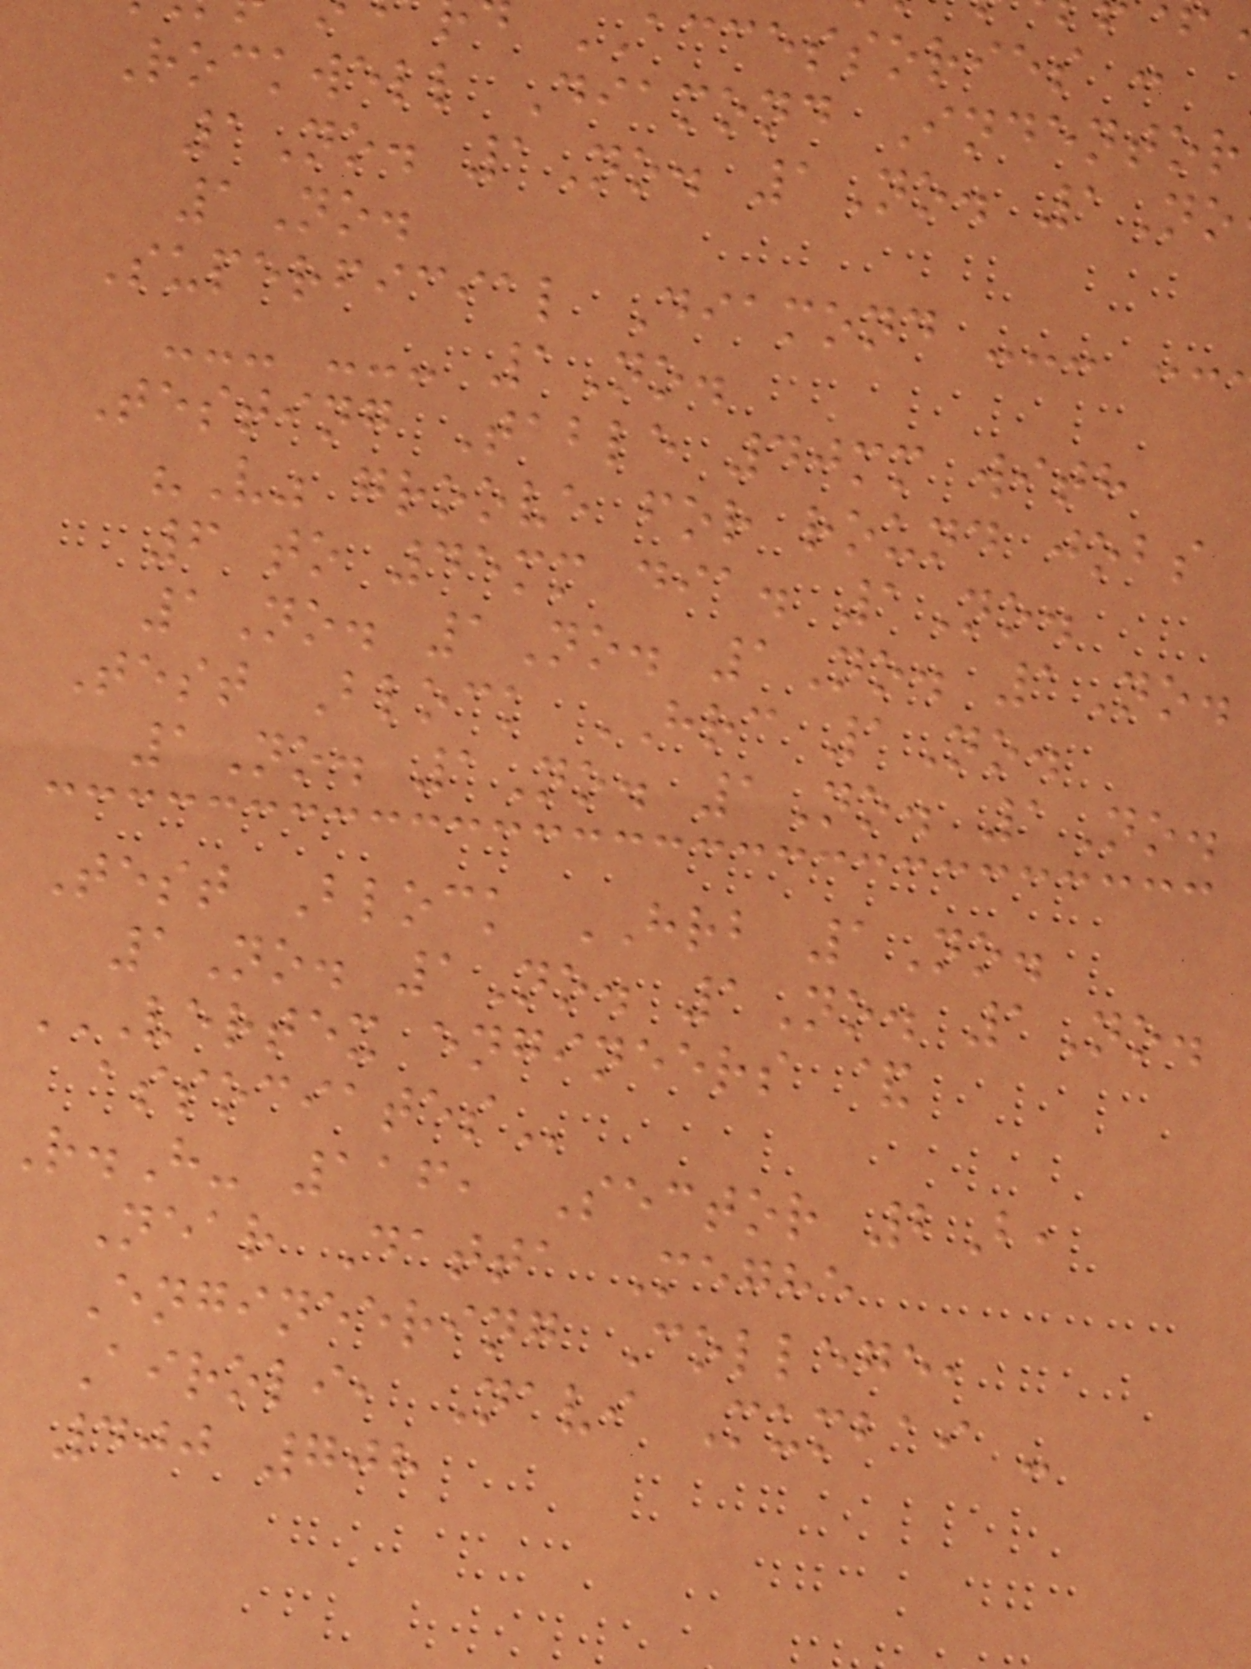ACCESSORIES :
Rockwell Diamond Indentor
1No. 1No. 1No. 1No
1No.
Superficial Diamond --- --
--- --- 1No.
Testing Table 40mm with
"V" groove for round jobs
6 to 45mm dia. 1No.
1No. 1No. 1No. 1No.
Test Block HRC 1No.
1No. 1No. 1No. 1No.
Test Block HRB 1No.
1No. 1No. 1No. 1No.
VERTEX ENGINEERS &
R.H- 116, Sector 2B,
Near Datta Meghe
Engineering College,
Airoli, Navi Mumbai -
400 708
